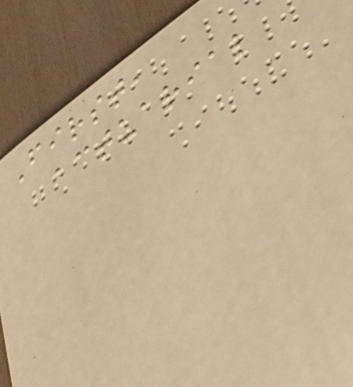First,
actuarial
